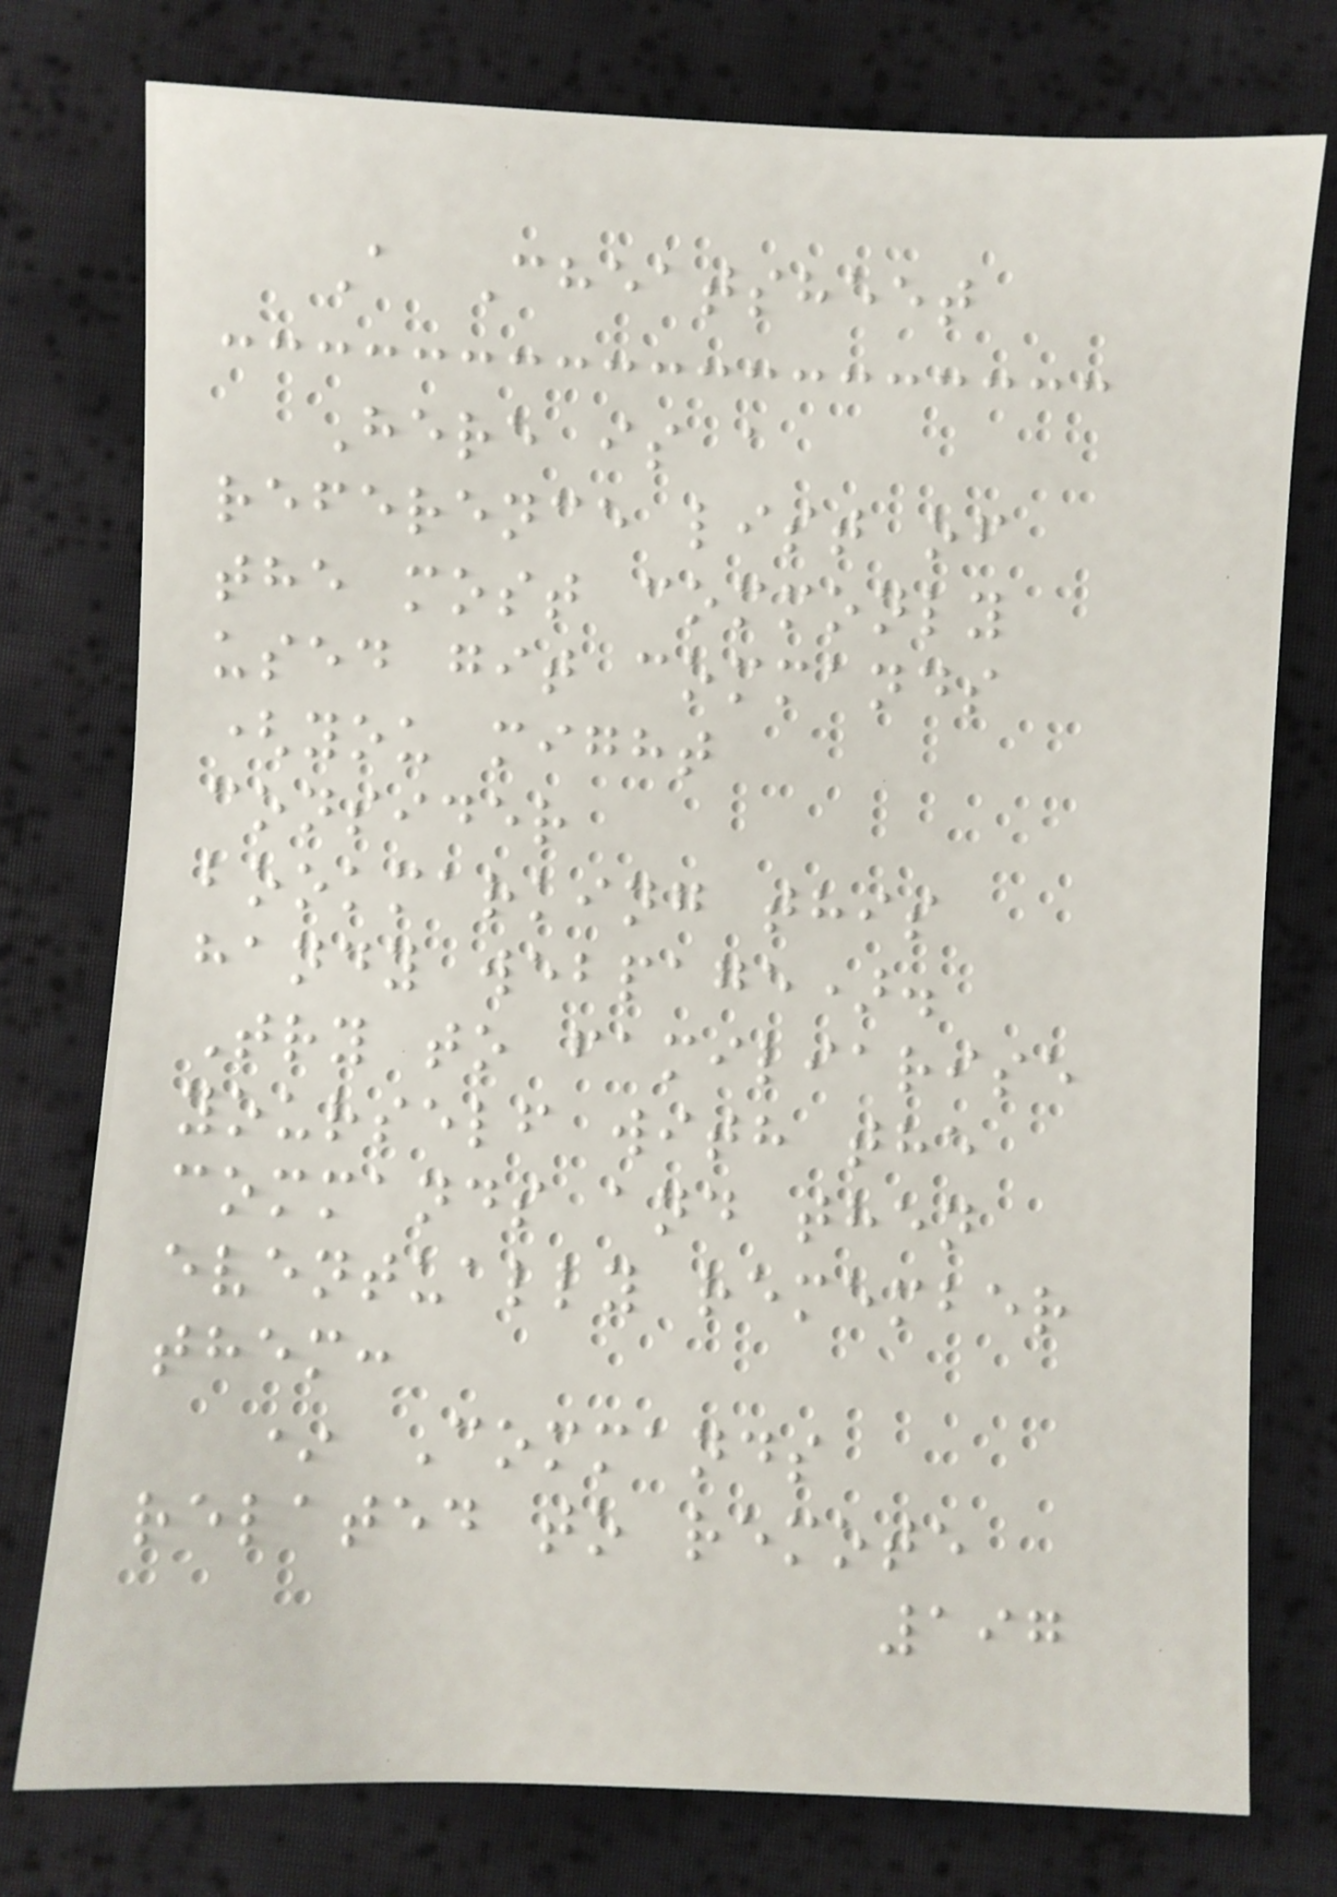A Cheatsheet
Here is a
reference list of
the most commonly
used git commands
(you might
consider
bookmarking this
handy webpage).
Try to familiarise
yourself with the
commands and then
eventually remember
them:
* Commands
related to remote
197
